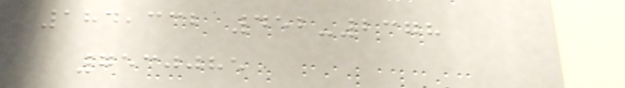184,332 452-2378
7530085
